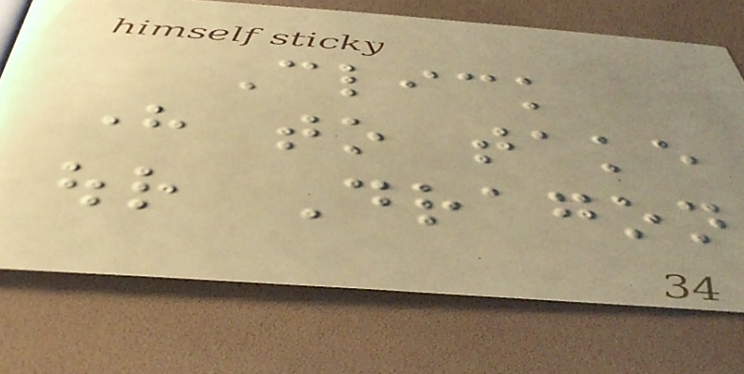Click
here to take
our Dragon
